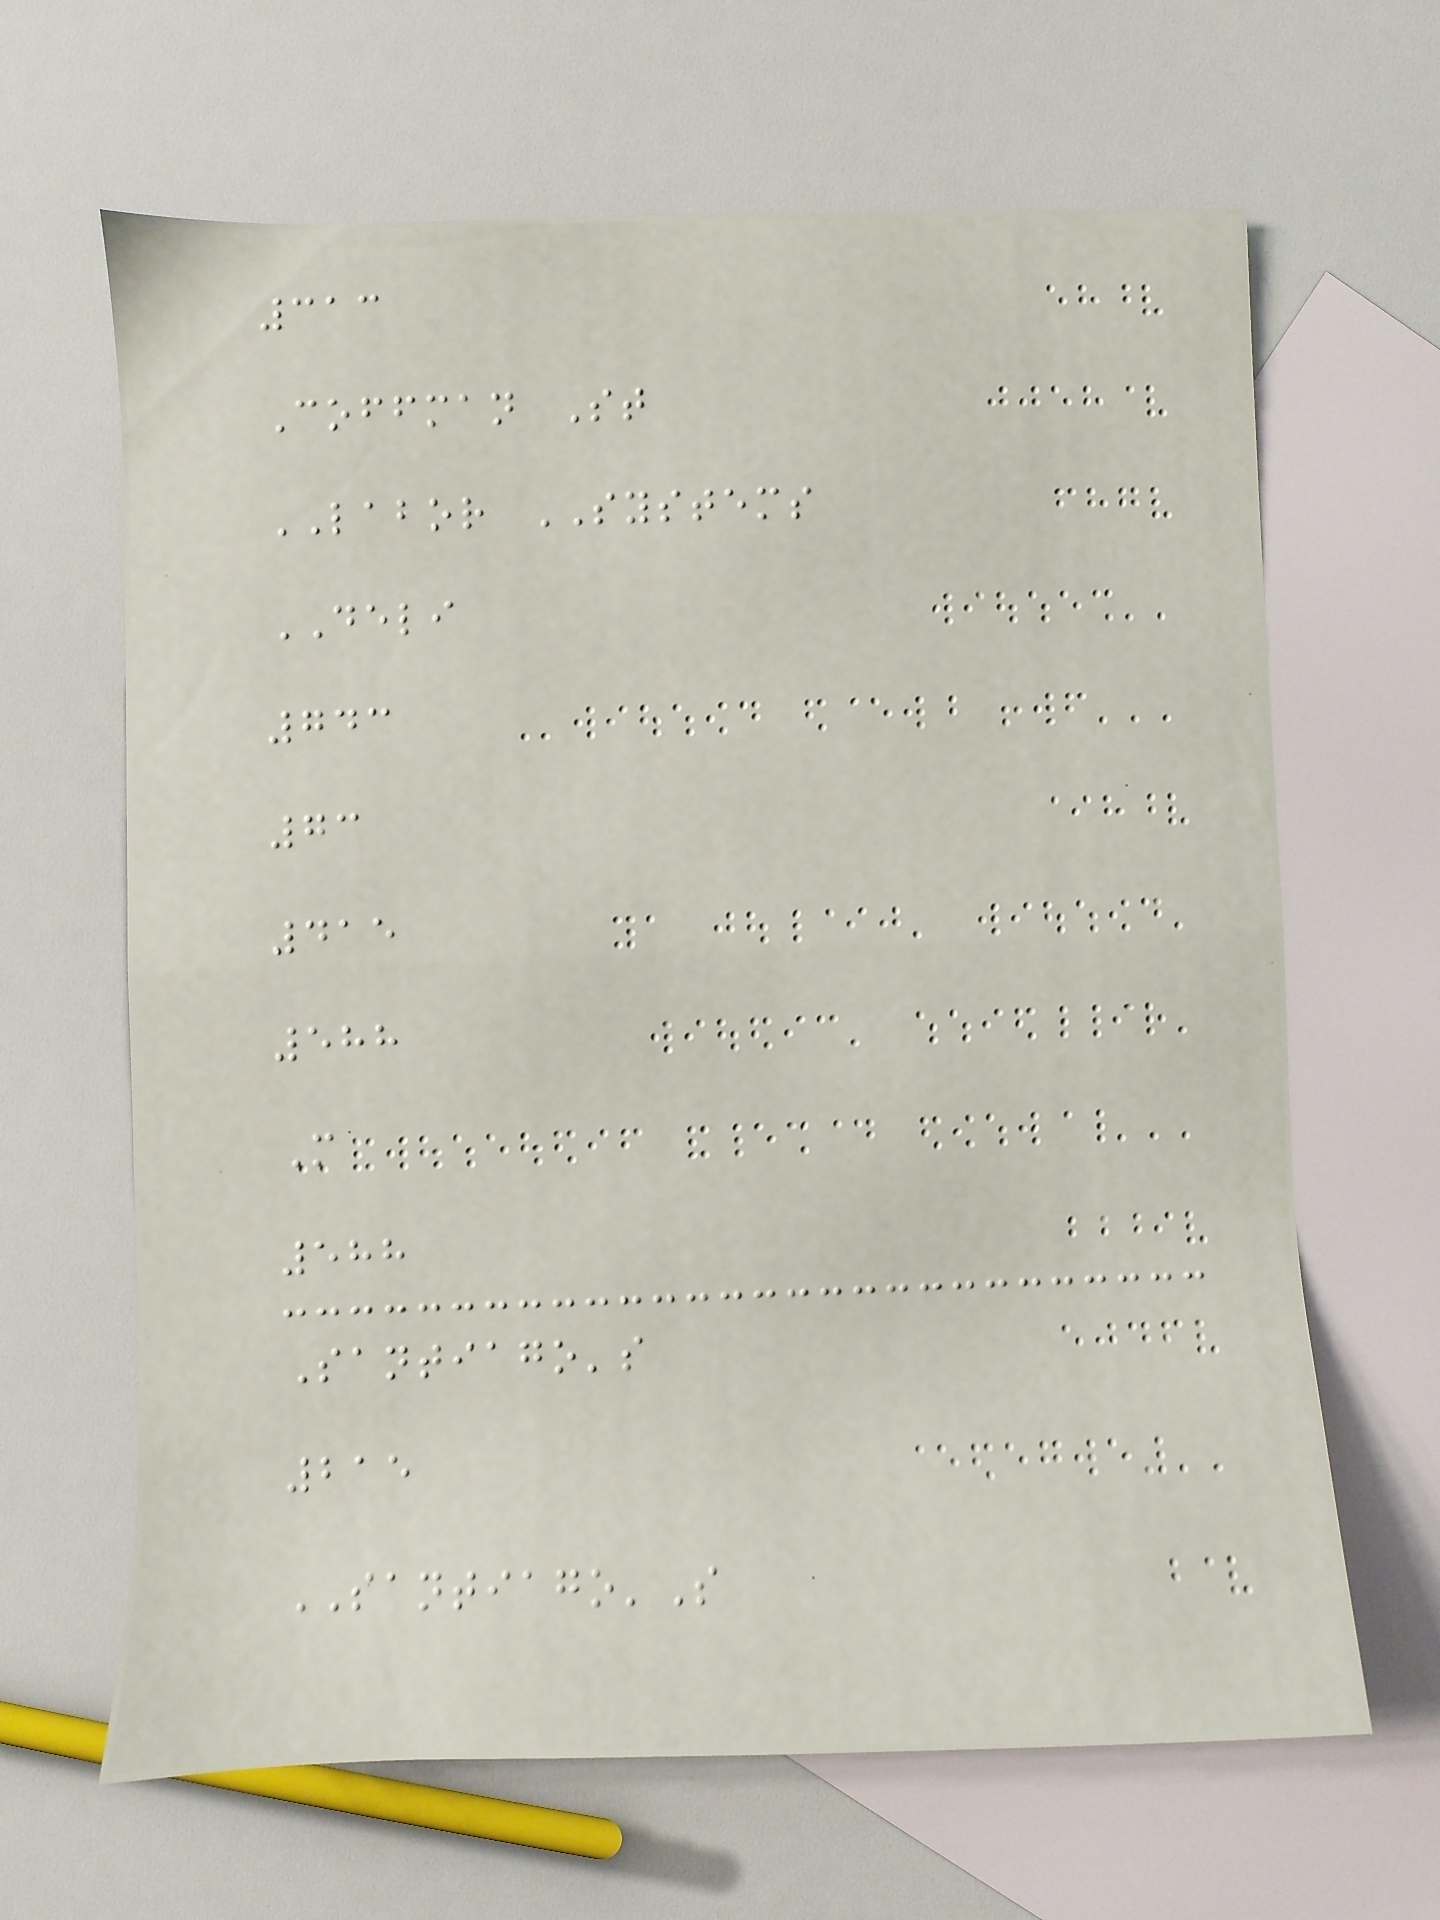313
Coffman St
LABOR SYSTEMS
DELI
743
73
415
588
M
588
Santiago's
215
SANTIAGO'S
